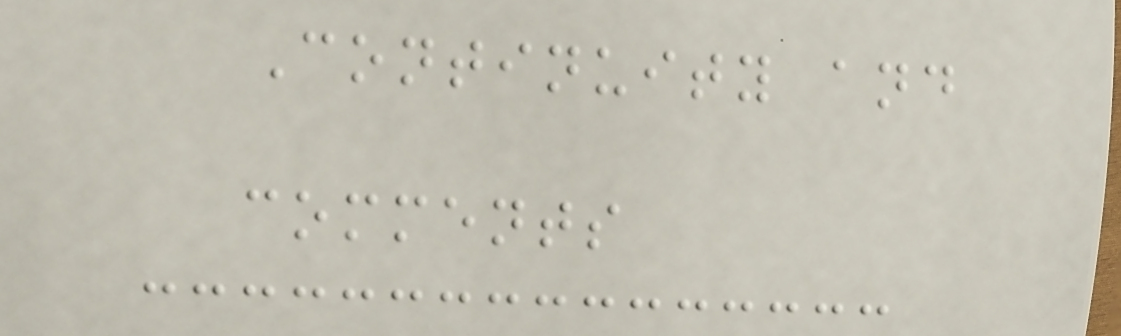Continuity and
comments
